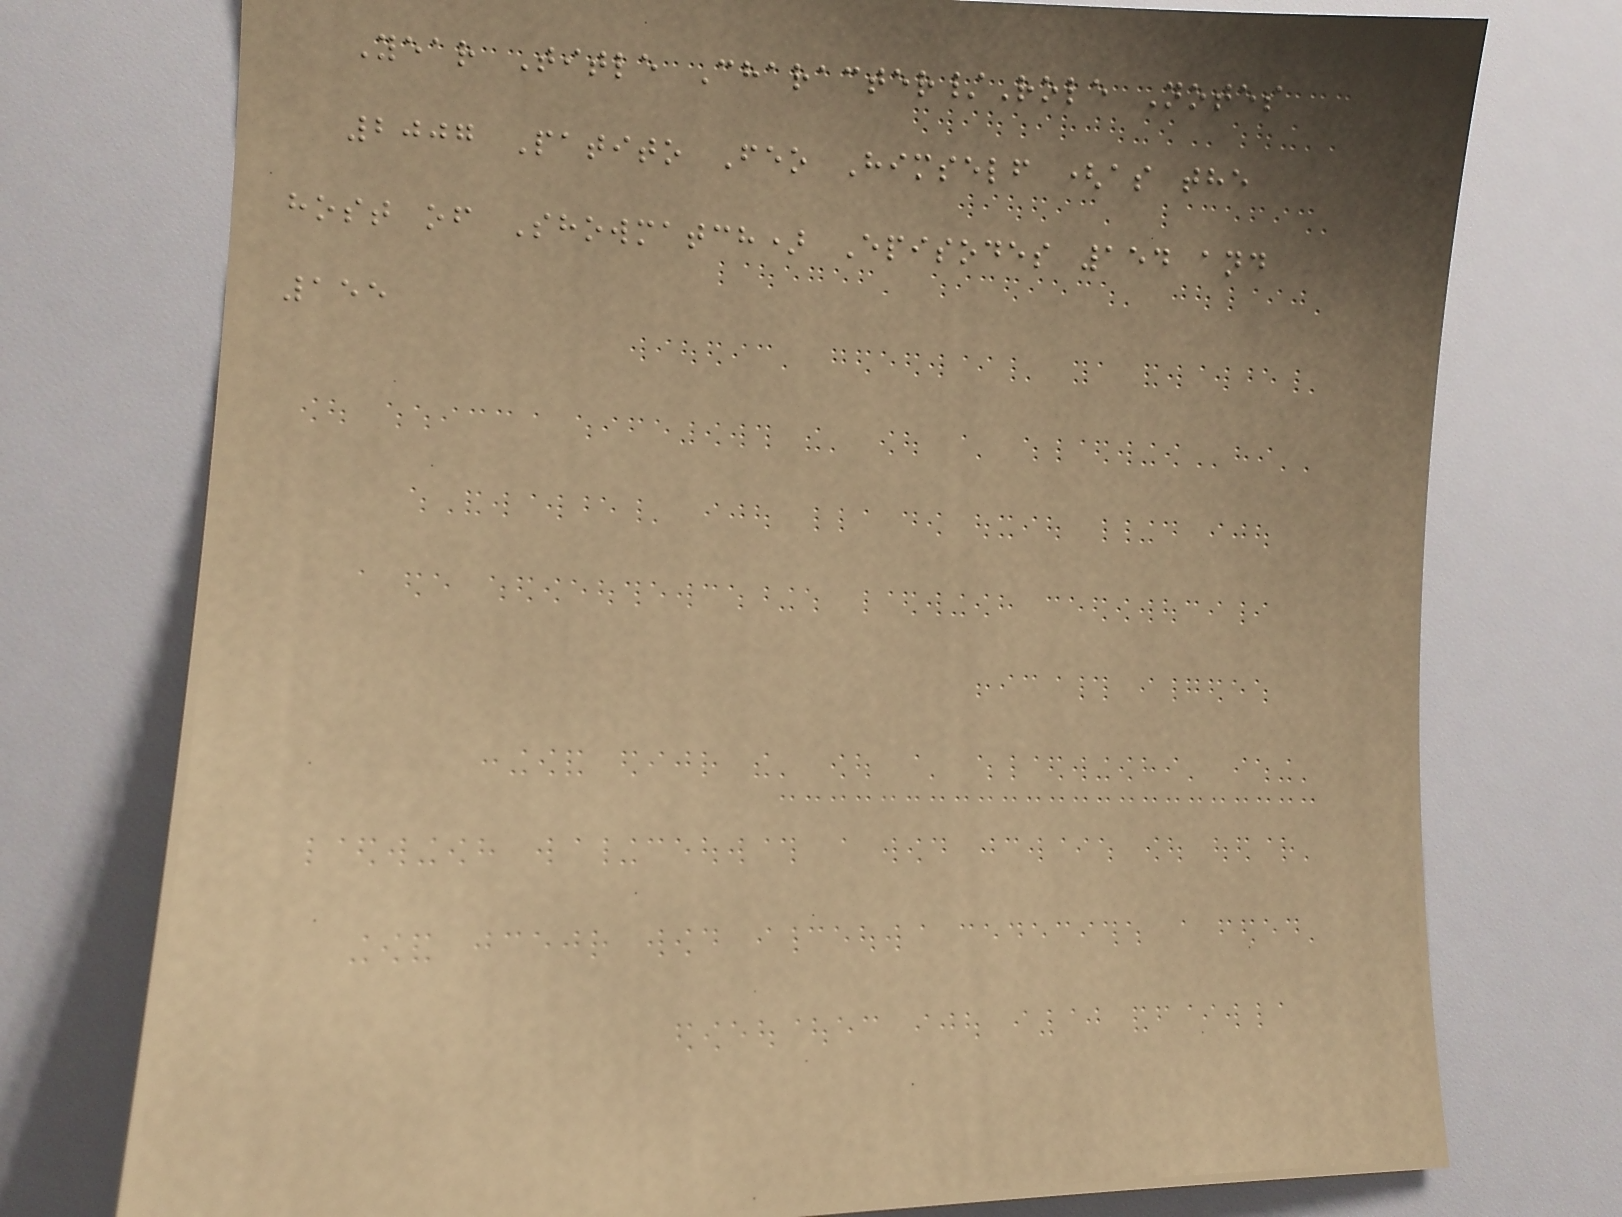Year Title Character/Role Notes
2007 Patito Feo Himself (as the
host of Showmatch) Episodes 154 and
155
